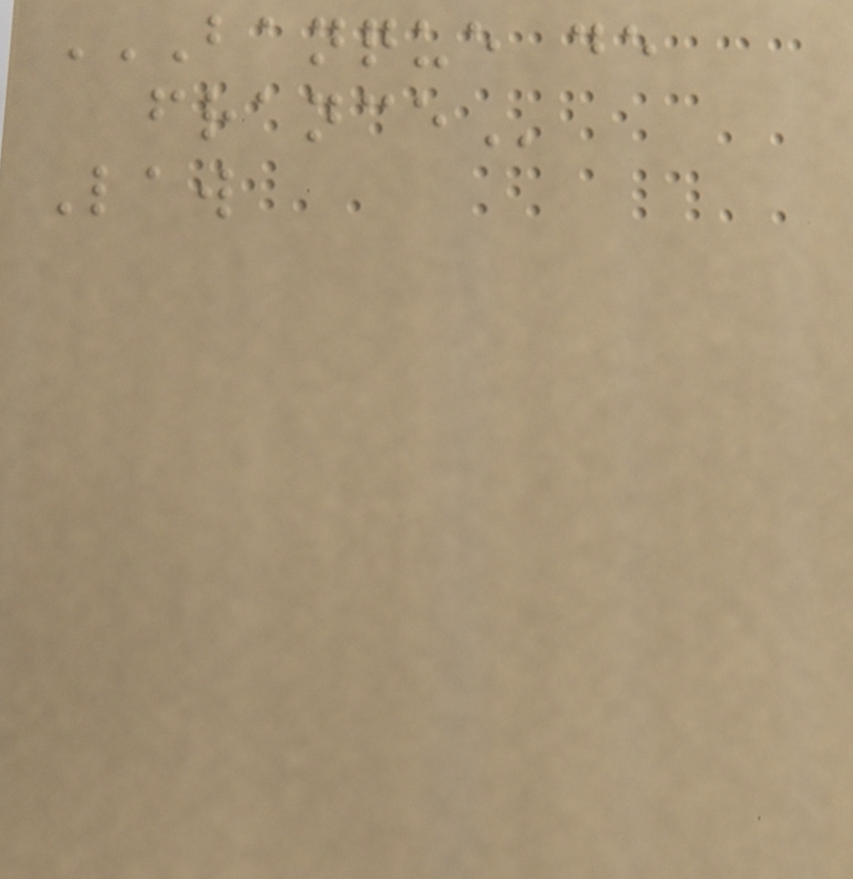BANQUE DE
FRANCE
Law
